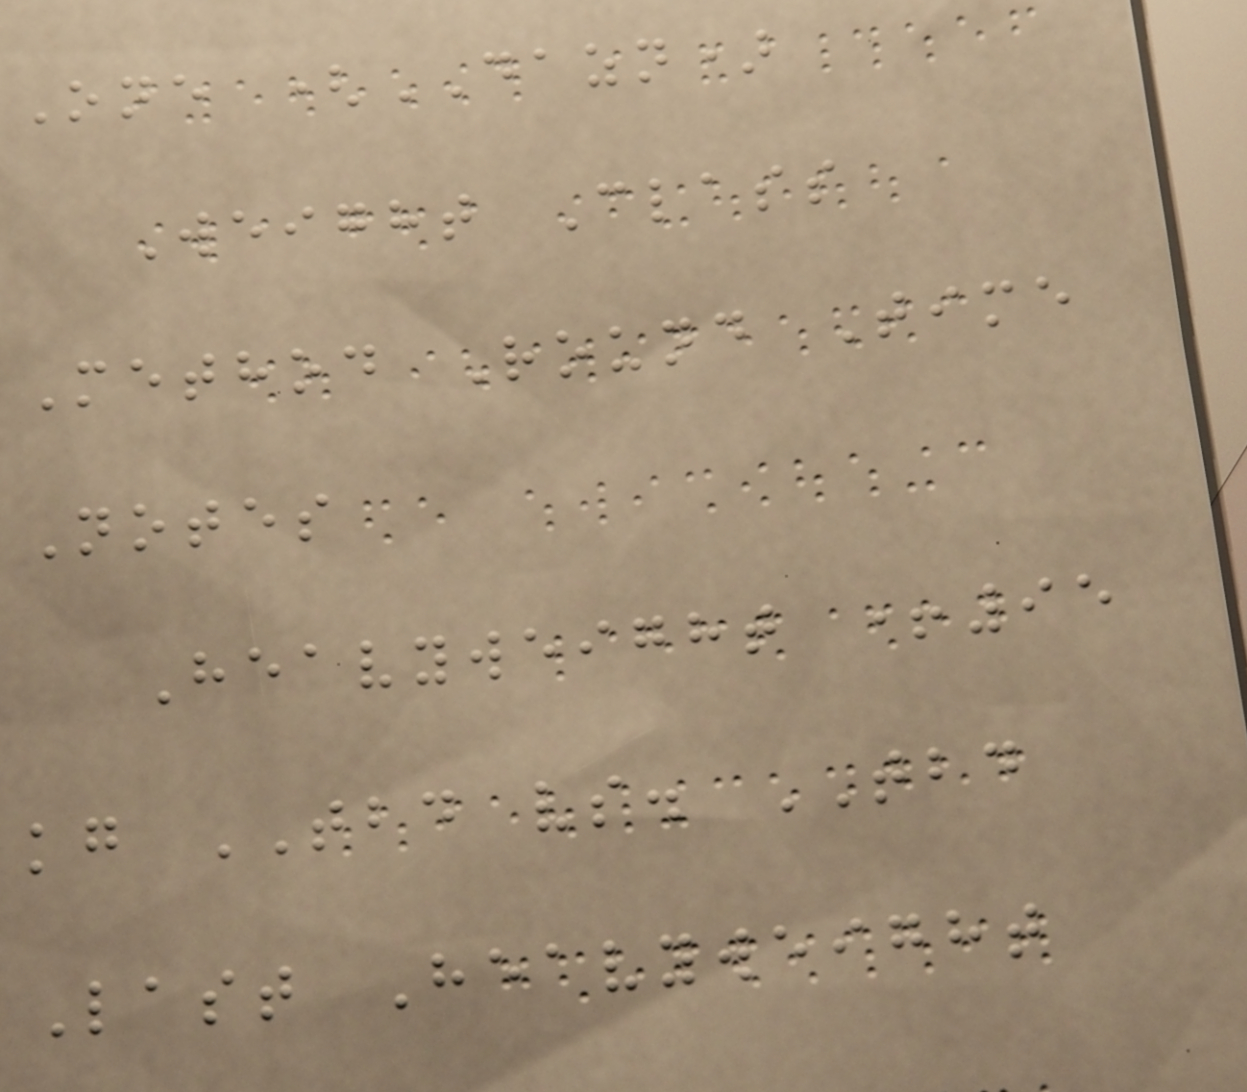One (DAZN)
Weight Class
Method Round Time
Notes
Heavyweight +95
kg TBD vs. TBD
Last Heavyweight
